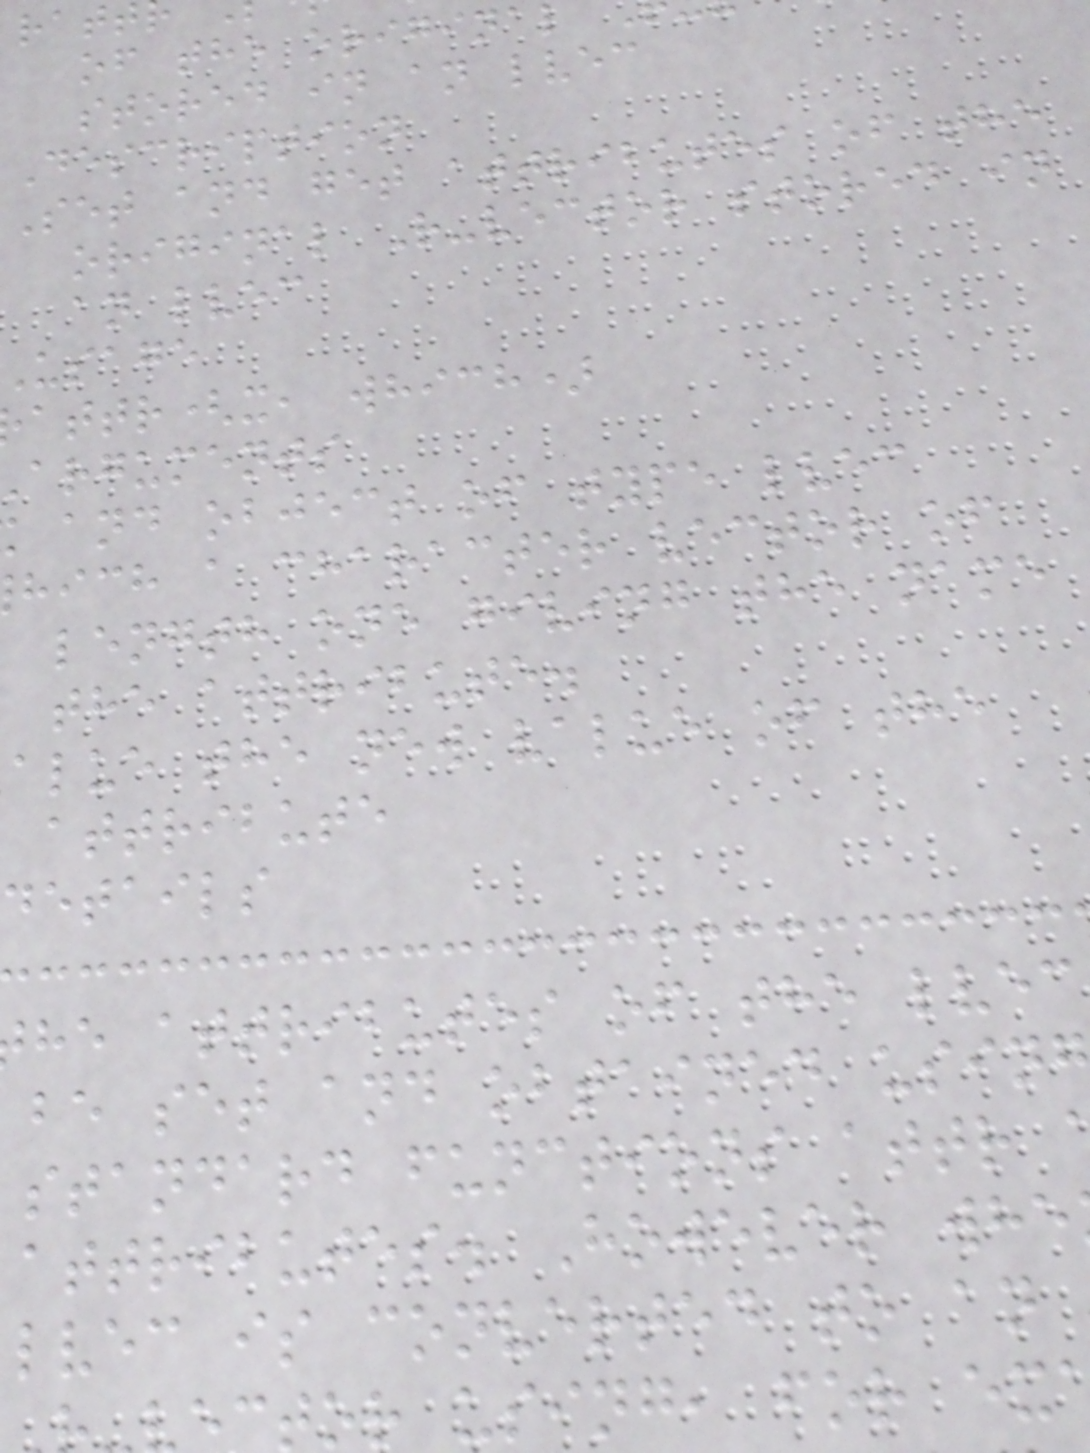of the origina
stored in an lvec
Description
Set and get attributes of the
original R-vector stored in
an lvec
usage
attr(x, which)
arguments
and object of type lvec
hich a character vector of
length one giving the name
the attribute.
alue the new value of the
attribute
details
he attributes of the lvec
be set and obtained usin
standard functions attr
attributes. However whe
lvec is converted to an
tor using, for ex
